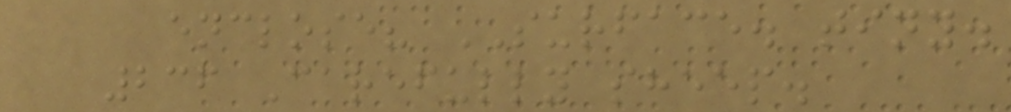enclose? SURFACE. tiny.
236 Carefully sheep.
